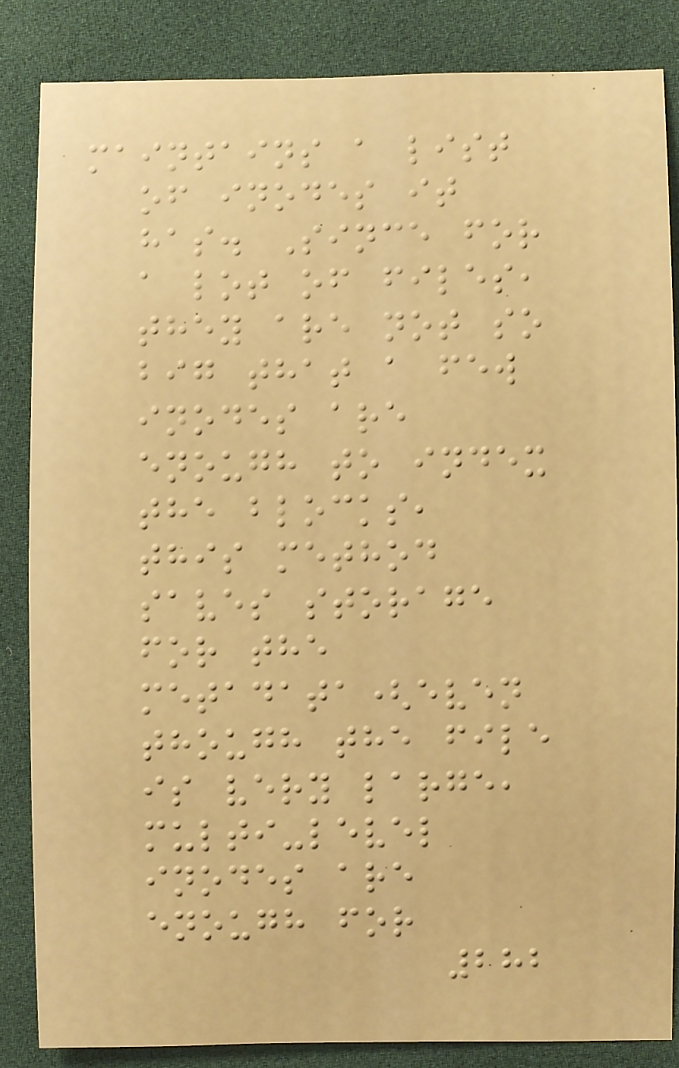maintains a list
of inodes it
has. Since for
a lot of files,
they are not so
big that a few
inodes are
enough to index
the blocks,
this method
saves storage
for the
metadata(even
though the file
is very large,
multi-level
inodes are
enough for
282
